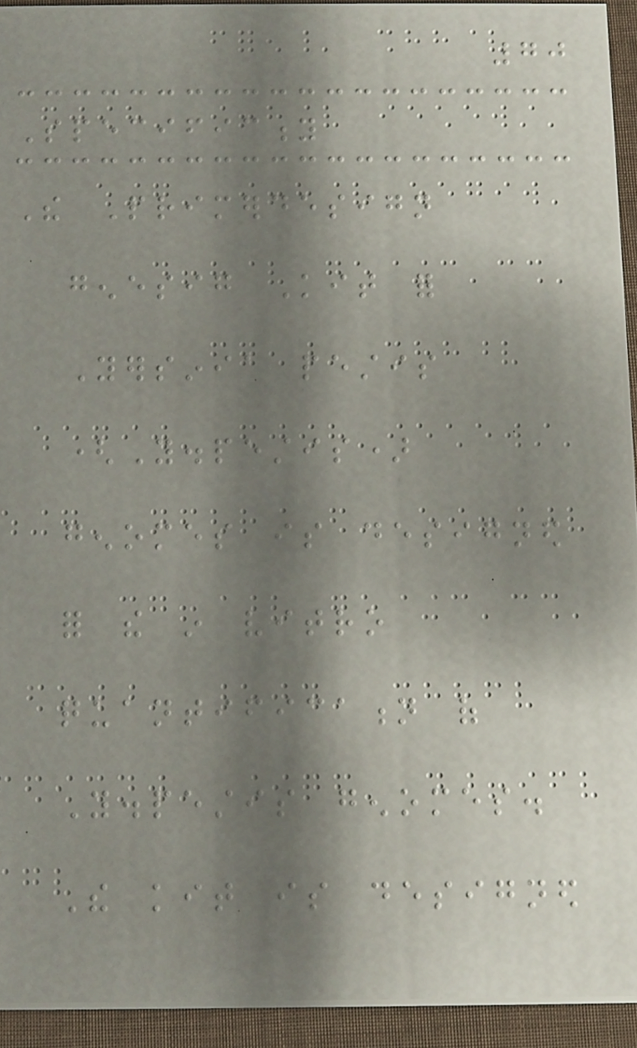70
Specificity
The Primerdesign
genesig Kit for
Yersinia pestis
(Y.pestis)
genomes is designed
for the in vitro
quantification of
Y.pestis genomes.
The kit is designed
